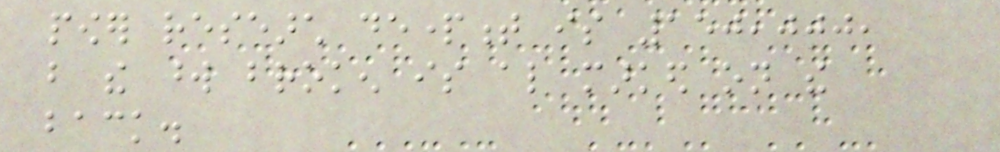power research department is 150,000,
but the word broken is also marked on the
back.
